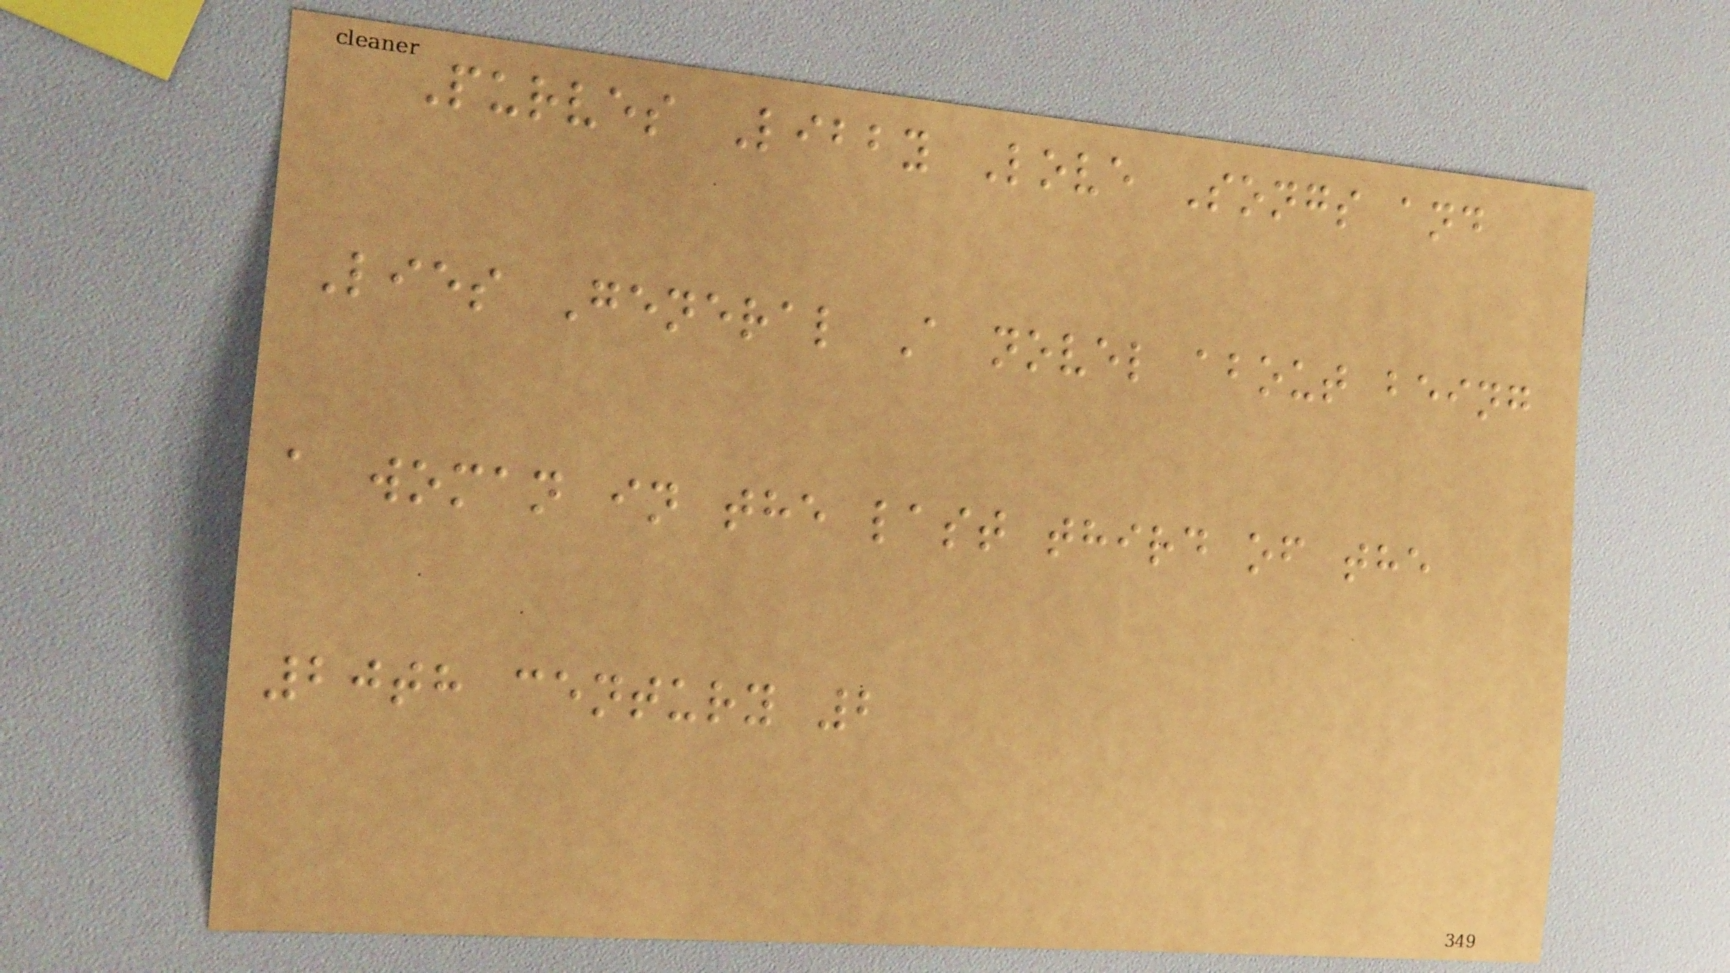Purves Libby Love Songs and
Lies General A novel about being
a woman in the last third of the
20th century 2
